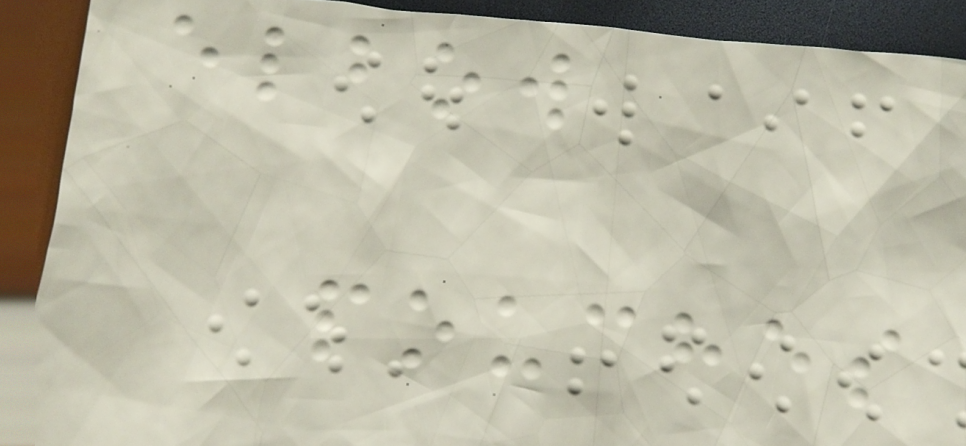elbow
pouches
